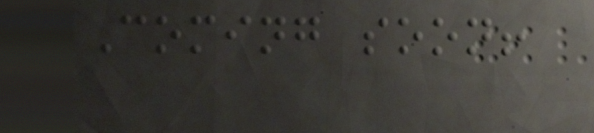Coming soon!
